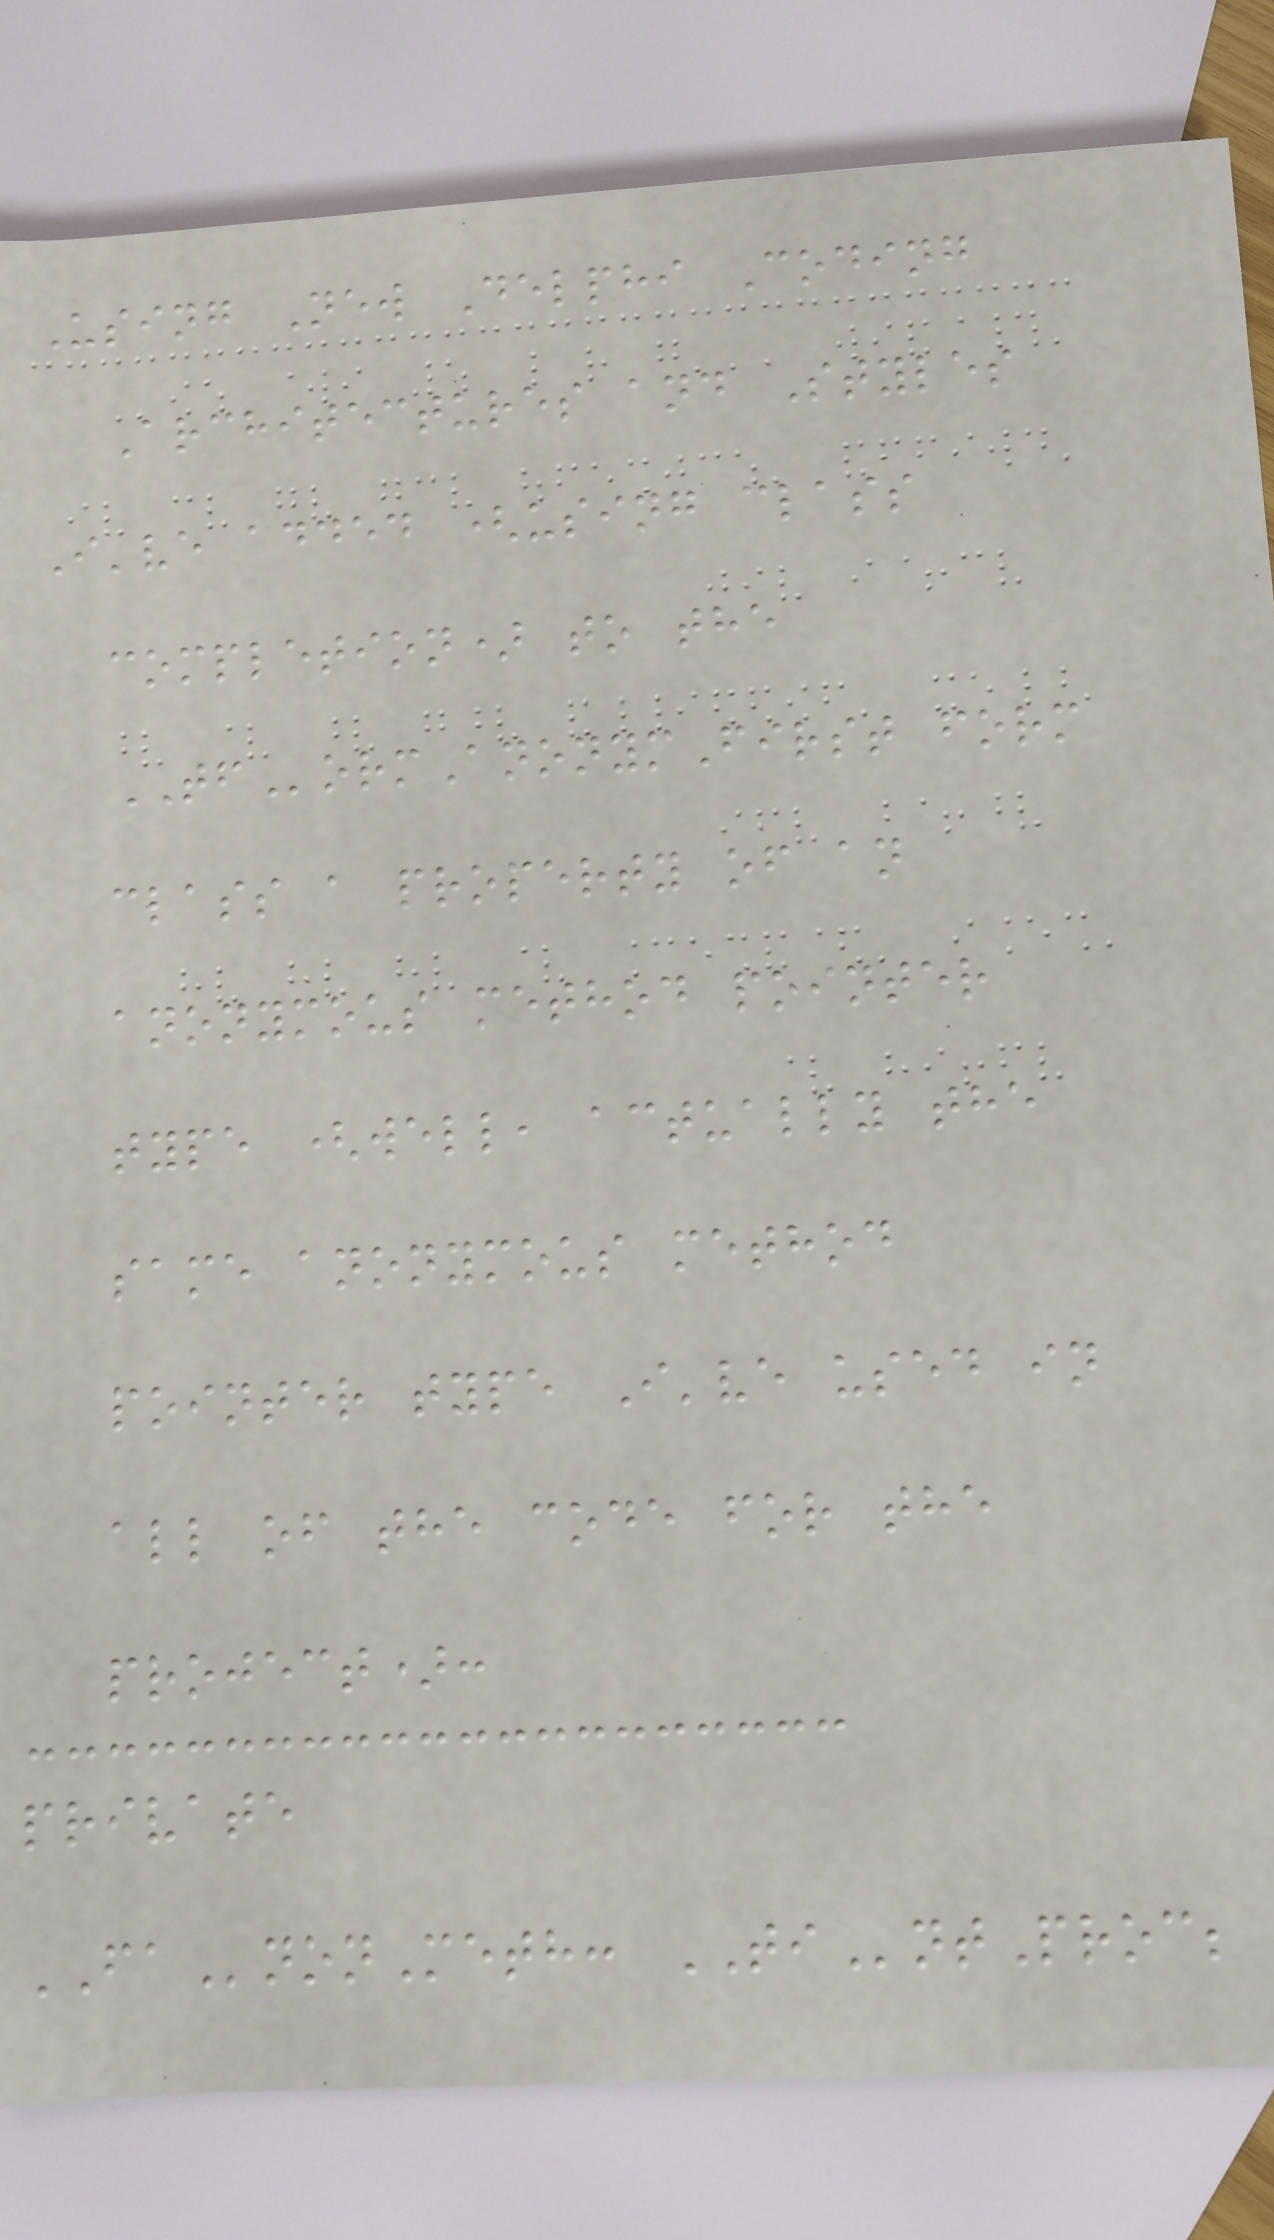Using New Delphi Coding
Architectures and Styles
I've added (using class
completion) to the
TFormAnonymFirst form
class a property of an
anonymous method pointer
type (well, actually the
same anonymous method
pointer type I've used in
all of the code for the
project):
private
FAnonMeth: TIntProc;
